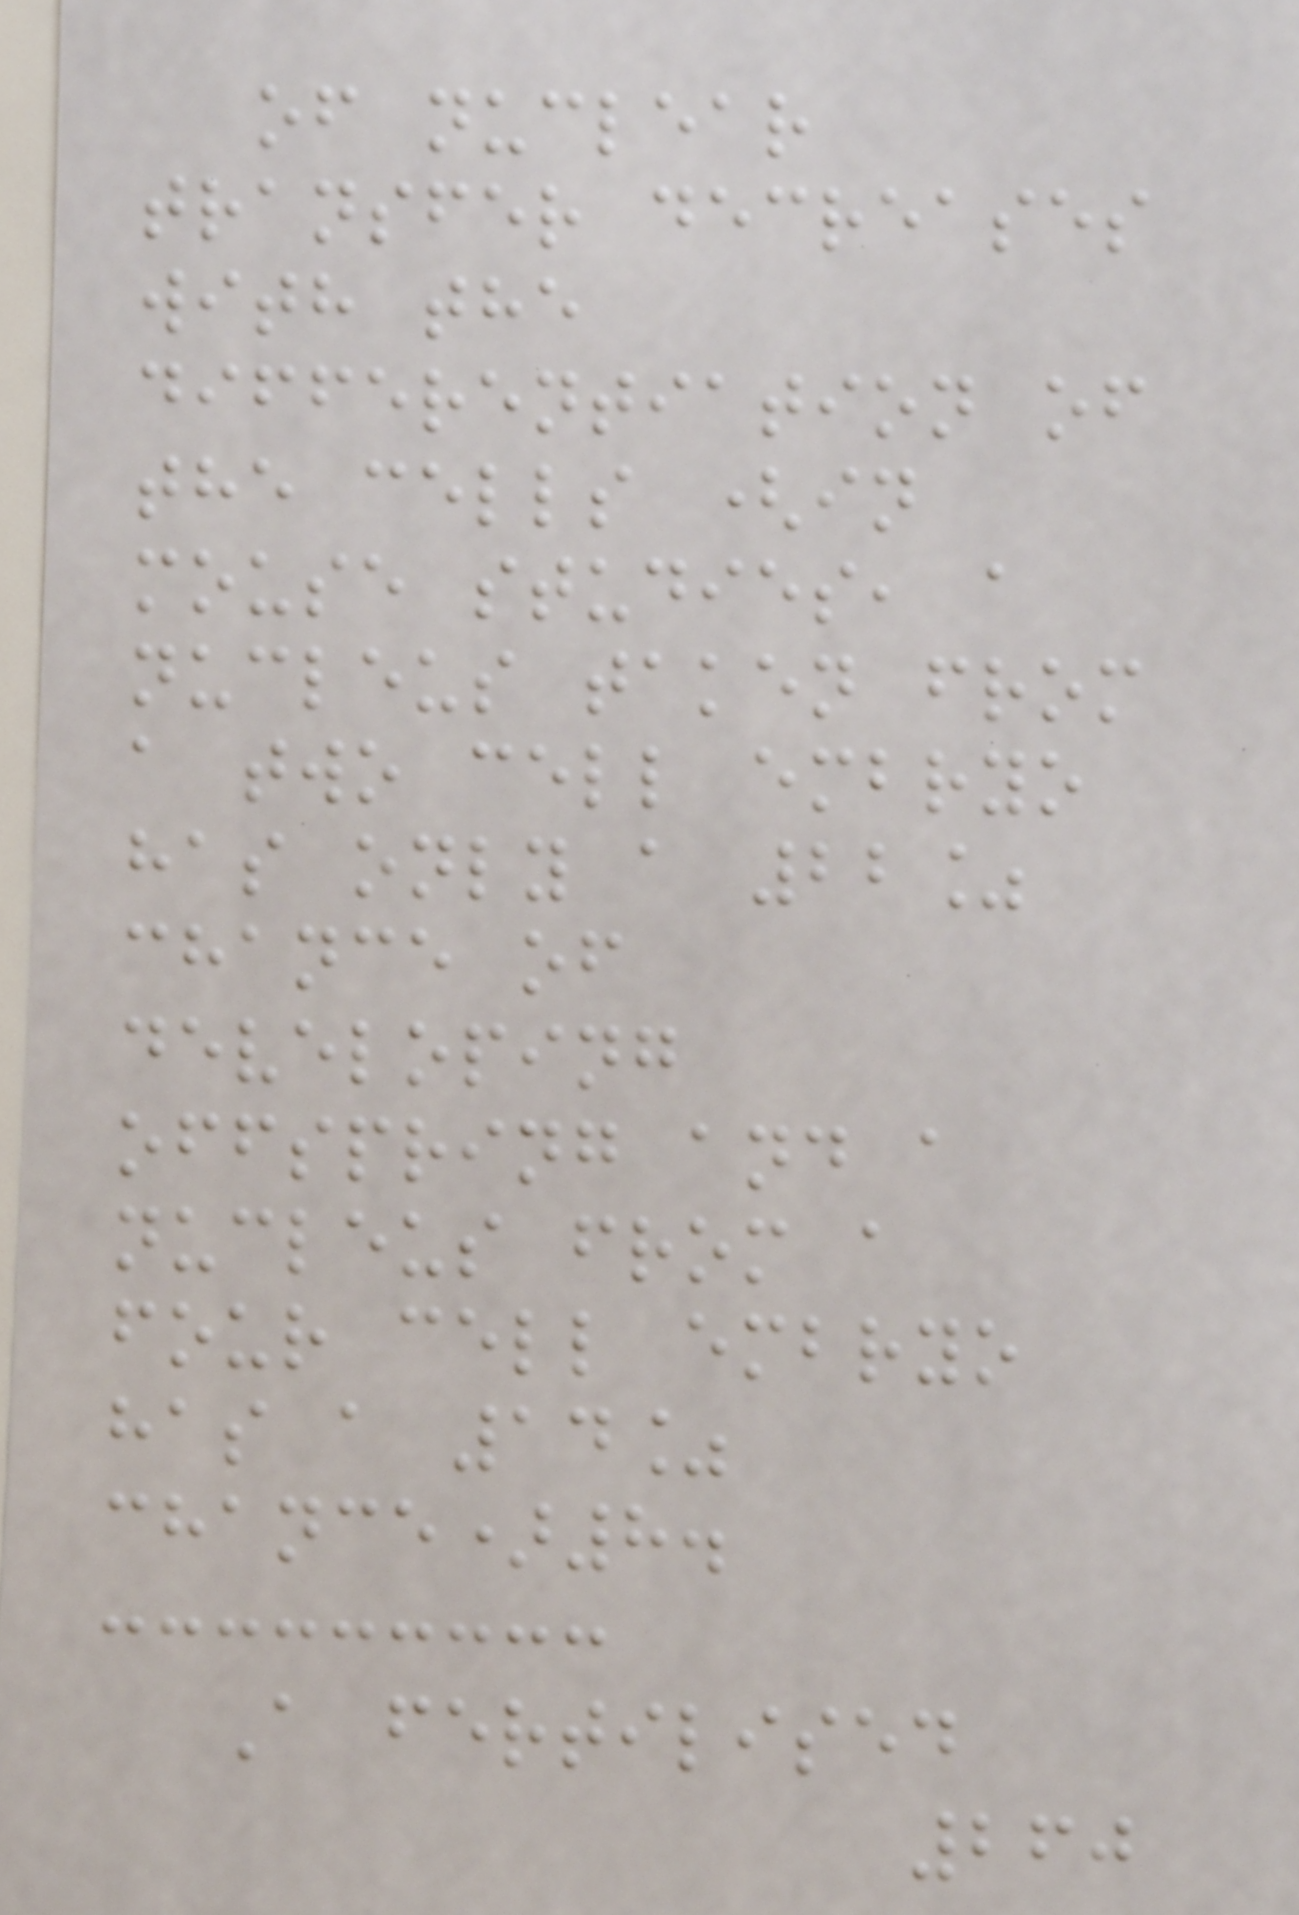of nuclear
transfer decreases
with the
differentiation of
the cells (in
mouse studies, a
nucleus taken from
a two cell embryo
has only a 22%
chance of
developing
offspring and a
nucleus from a
four cell embryo
has a 14%
chance)8.
A fertilised
260
